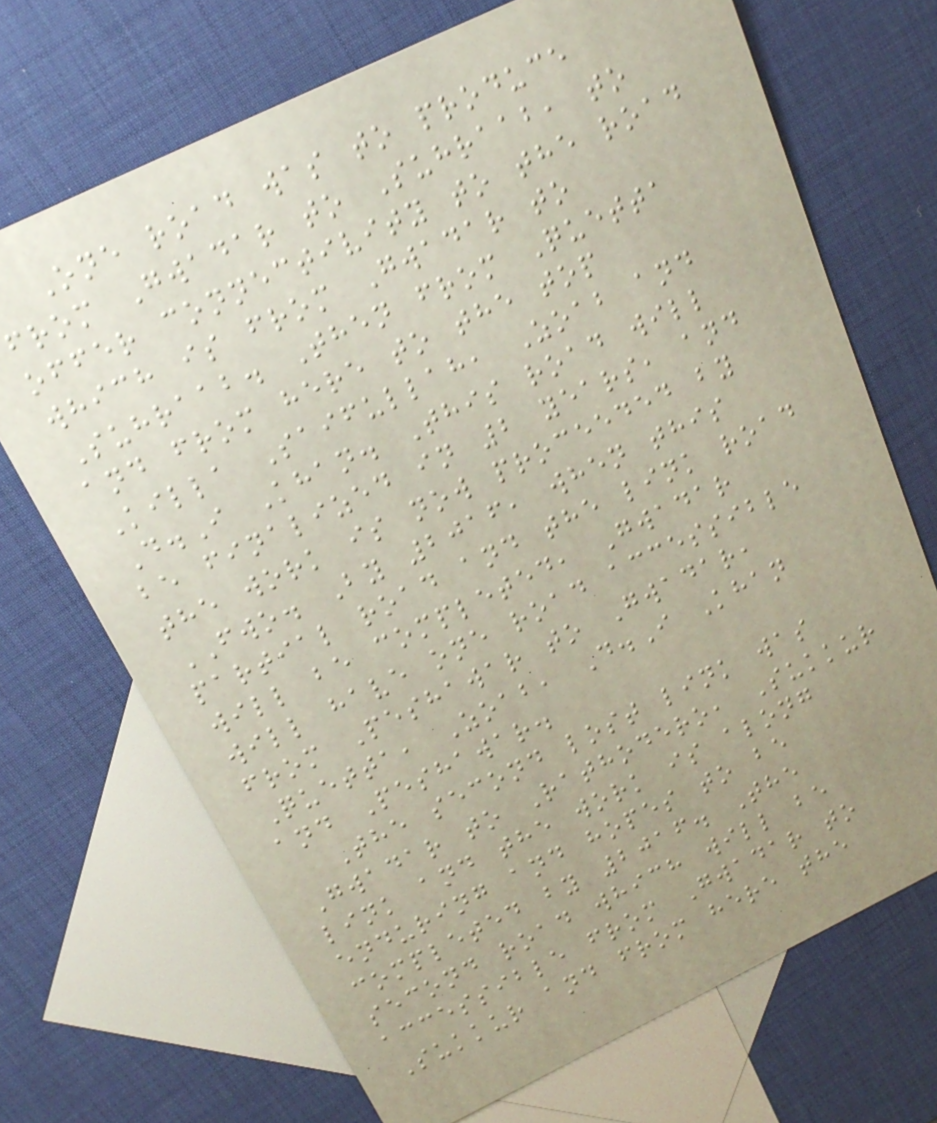One road was to produce
from Gwadar to Suhraab, to
offer connectivity to the road
which is from Gwadar to
Suhraab. Then from Quetta
and from here to the top
Killa Saifullah, Zoab and
D.I Khan. This road will
be finalized in 2 years, and
the work is now proceeded by
FWO. By 2016, when this
partial road and the link road
will be completed, Gwadar
will have one road accessible
from Peshawar to Gwadar,
Quetta, Zoab, D.I Khan
and Peshawar.
The second lost link was
Gwadar to Rathodero, Sukkur
link and the work is along
enduring and hopes to be
completed by 2016. The
second road which will be
accessible from Gwadar to
Sukkur and from here the
